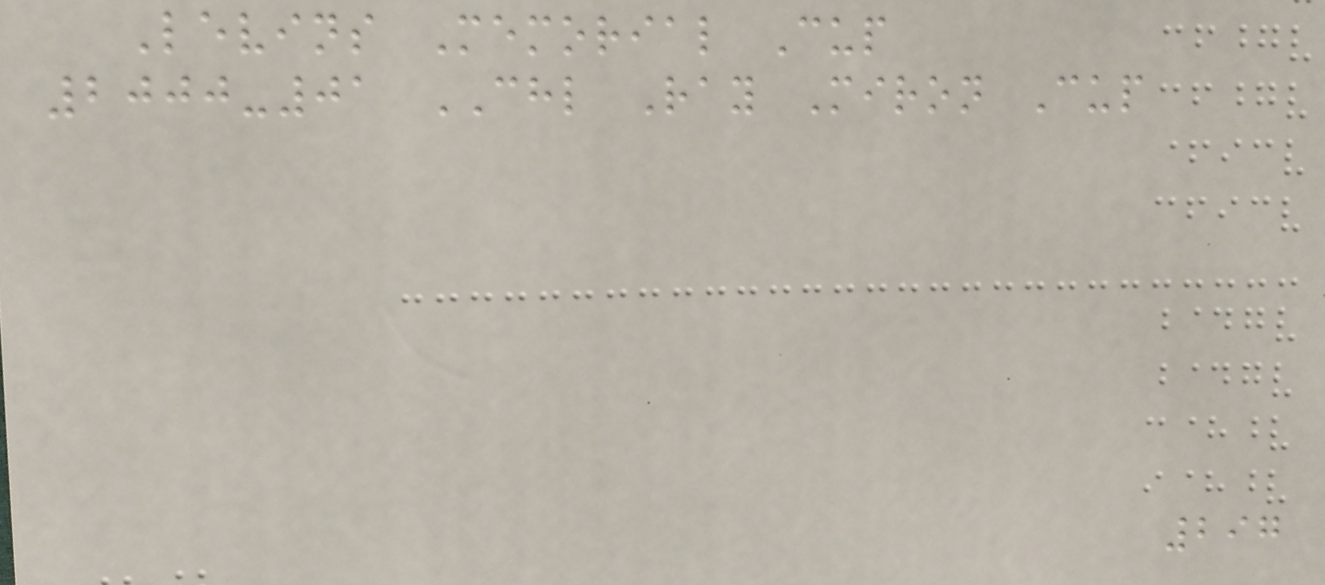Levins Memorial Cup
2000-01 CHL Ray Miron Cup
297
